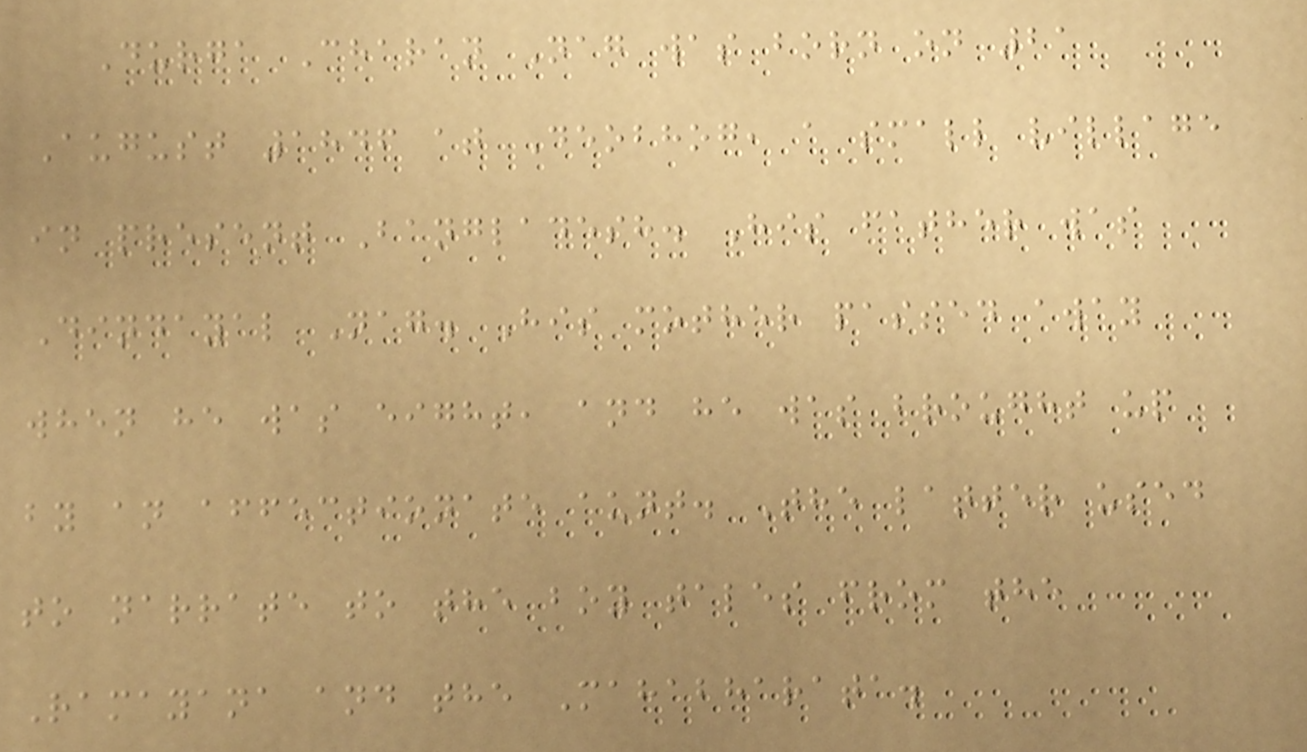Durga Charan Nag was born on 21
August 1846 at Deobhog, a small village
in present Bangladesh. His father was
Dindayal Nag. His mother passed away
when he was eight, and he was brought up
by an affectionate aunt. The latter used
to narrate to the boy tales from the
Ramayana and the Mahabharata.
